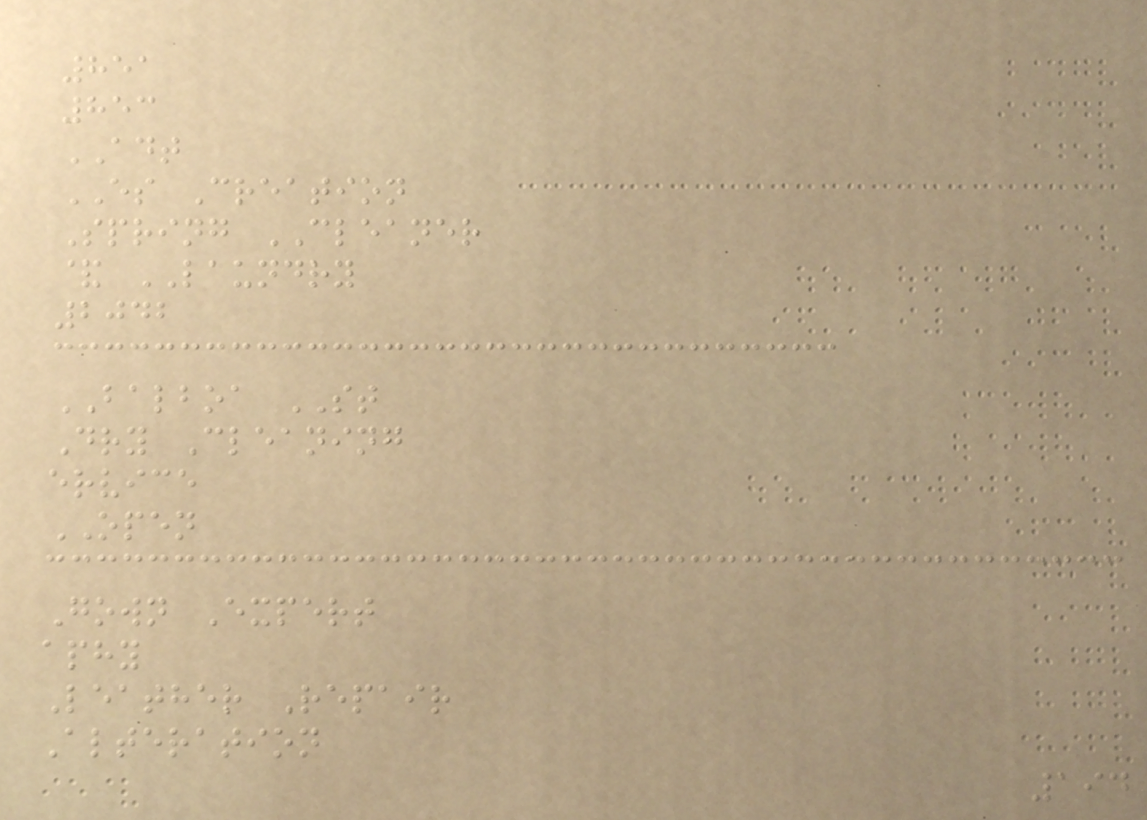851
853
ADT
ES Creation
Spring CLEANER
& LAUNDRY
2042
BALBOA ST
Dry Cleaning
ervice
OPEN
Gown Expert
aphy
Leather Repair
Alteration
194
